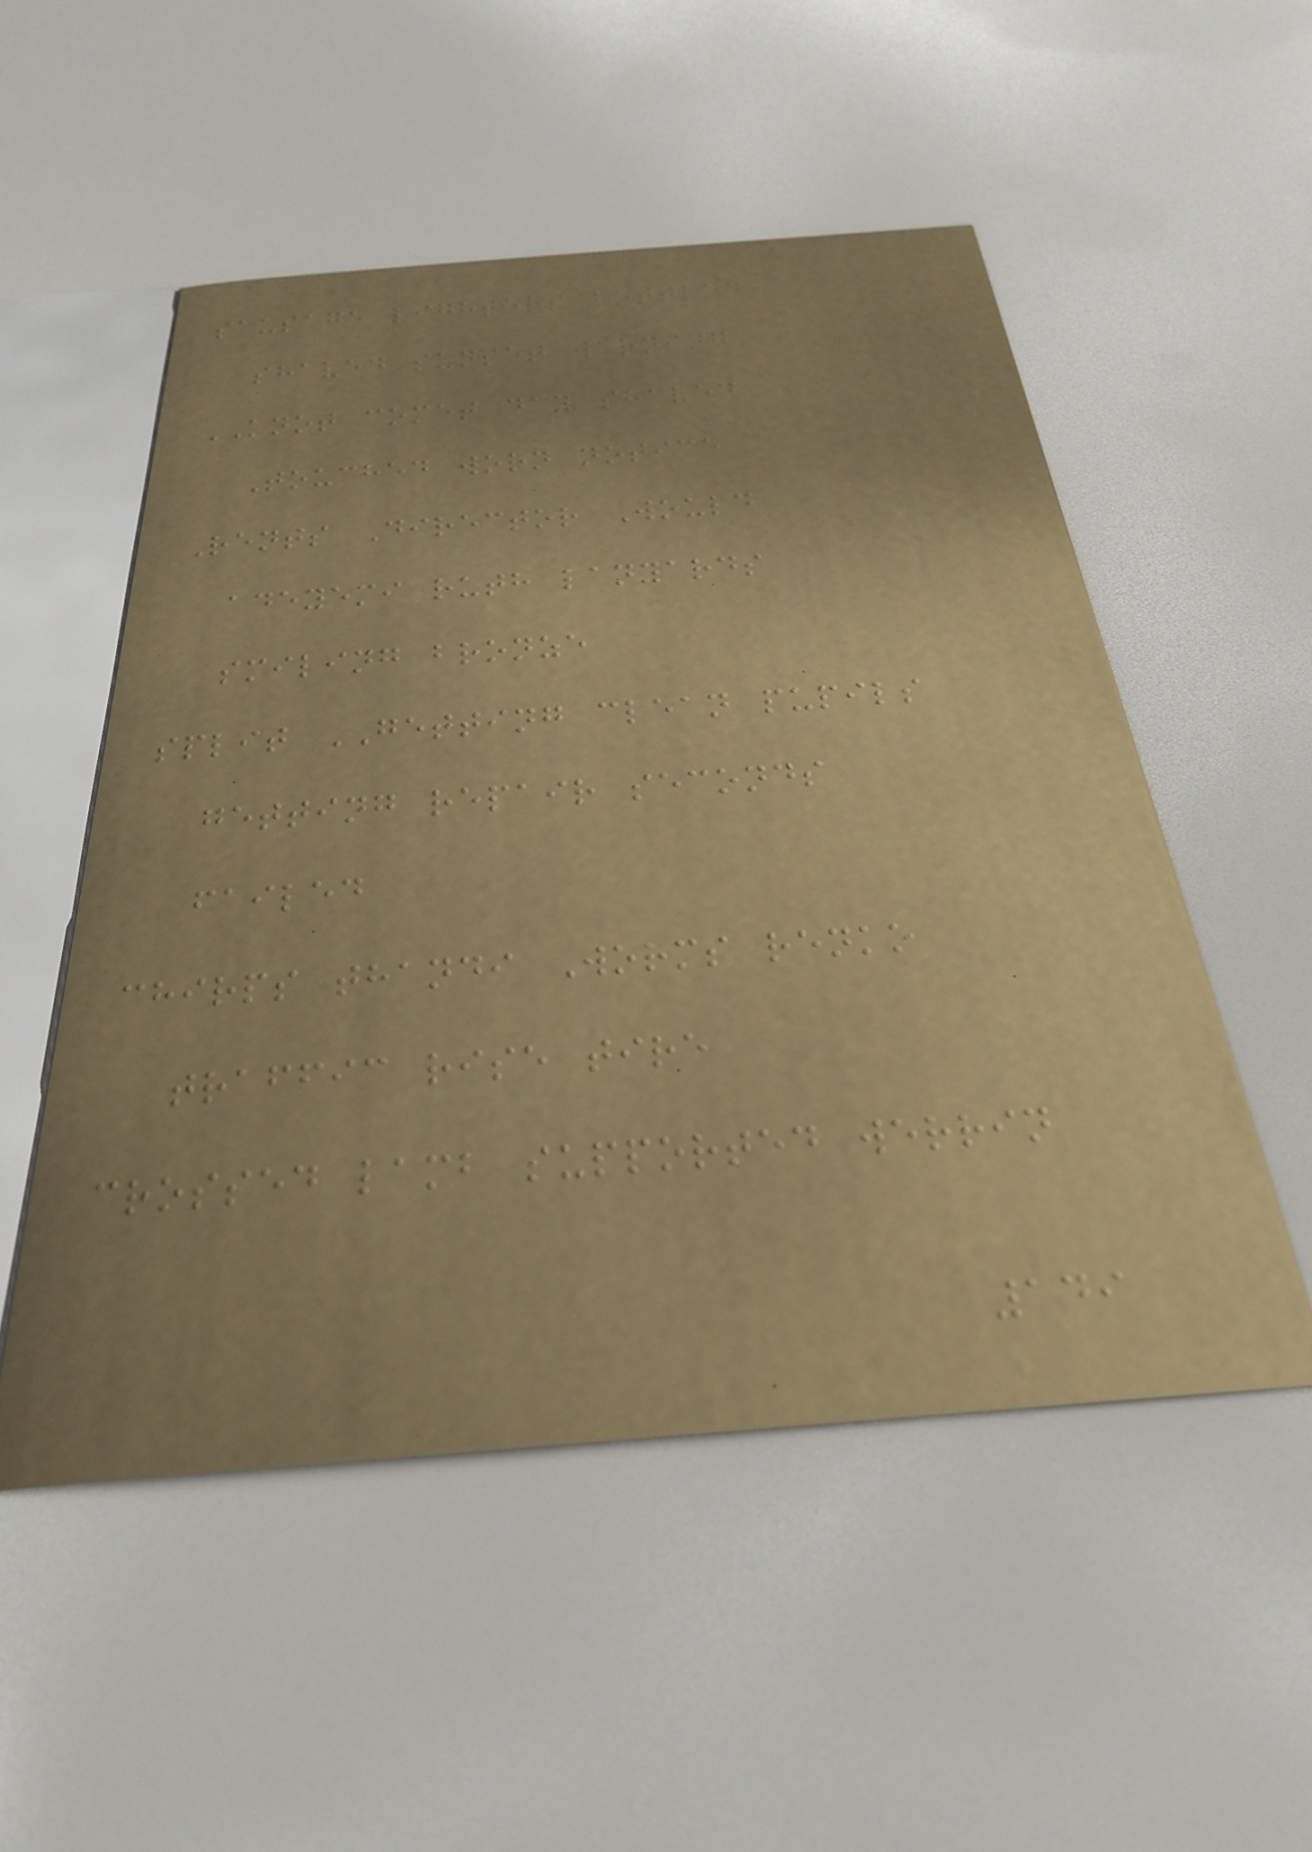sausage lighters bottled
shaved sunset warning
KNOT comet day shaved
Touched worn notice
Rents Director Would
adeyemi ruth lanyards
smiling bronze
split GETTING clean pupils
getting repair seconds
failed
chirps thandi Worms renko
traffic rise tire
crossed lamb supported werrin
149
